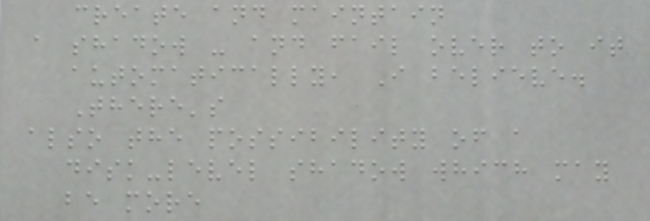create and maintain
a shadow - and fail over to it
automatically, I believe.
There's
also the possibility of a
disk-level shadow which may
be more
